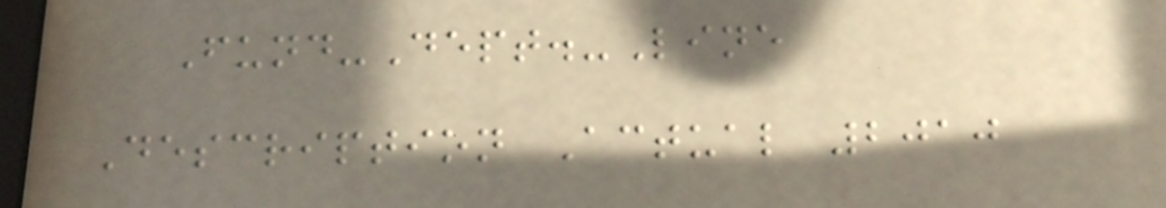Fund-Dept.-Line
Description Actual 2010
